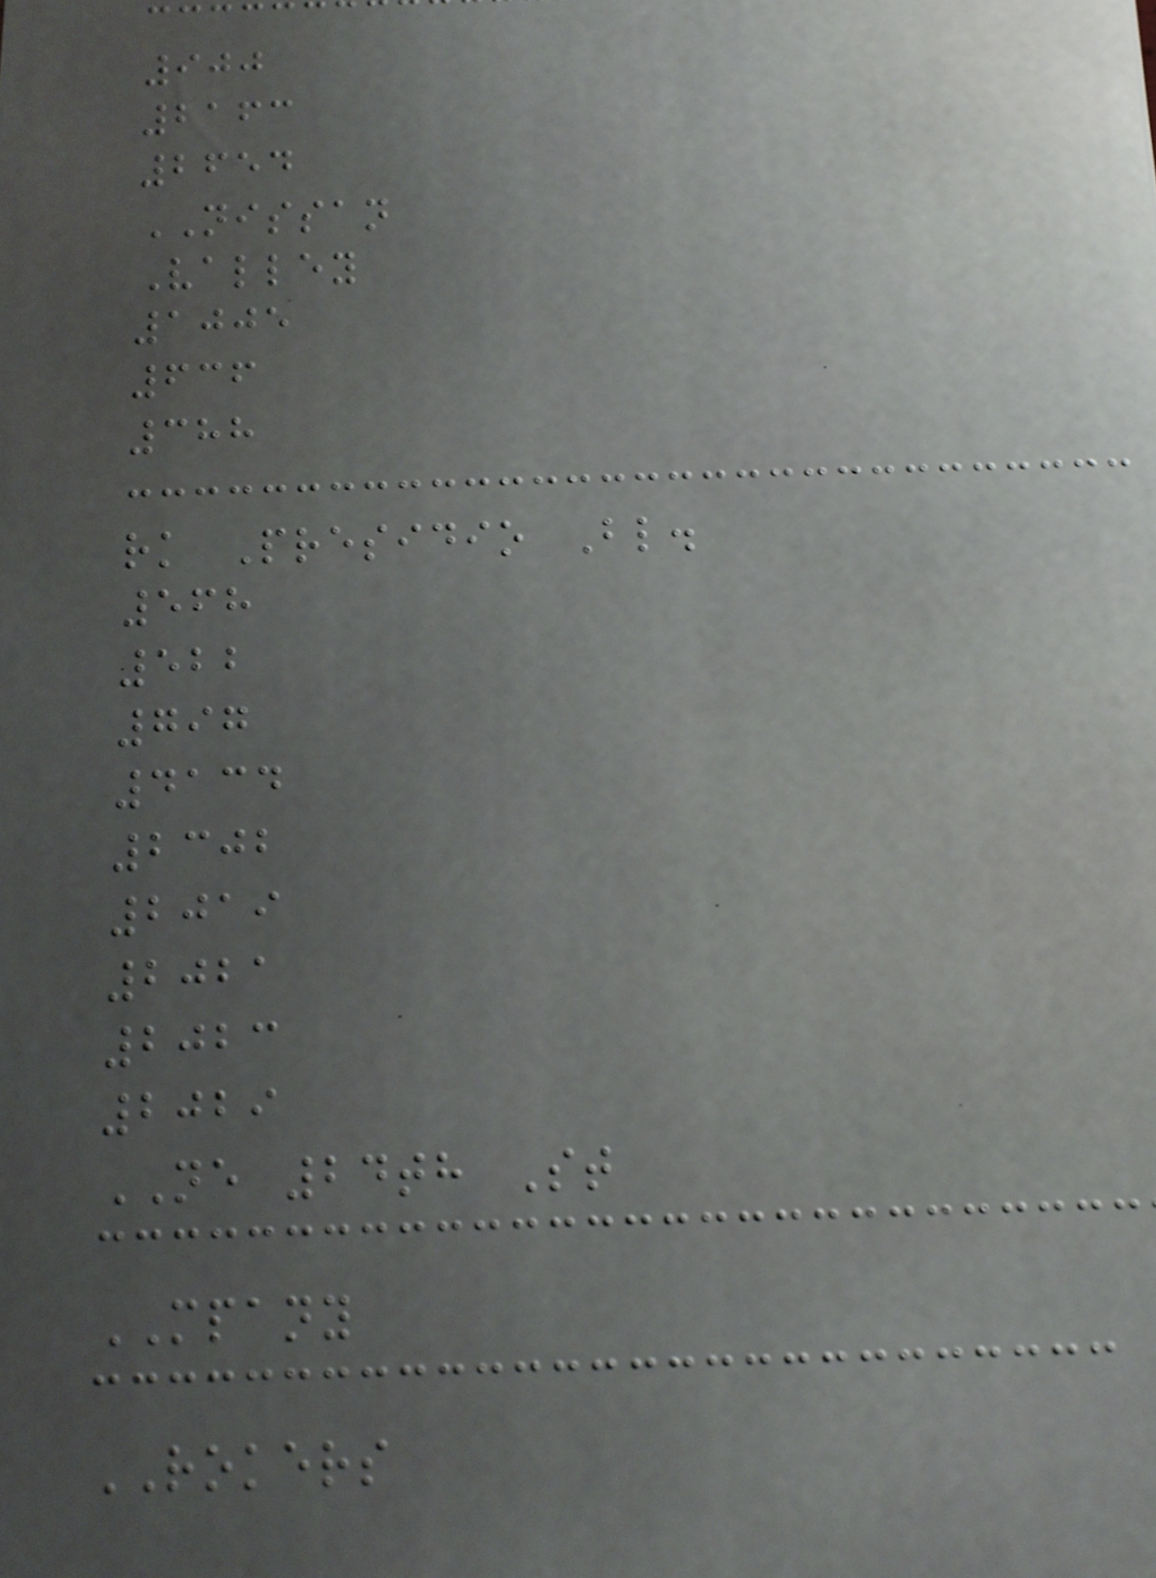900
2163
2654
NISSAN
Valley
1005
636
388
rk Presidio Bl.
568
522
797
4134
2302
2019
2021
2023
2029
NE 24th St
MPANY
ROKERS
